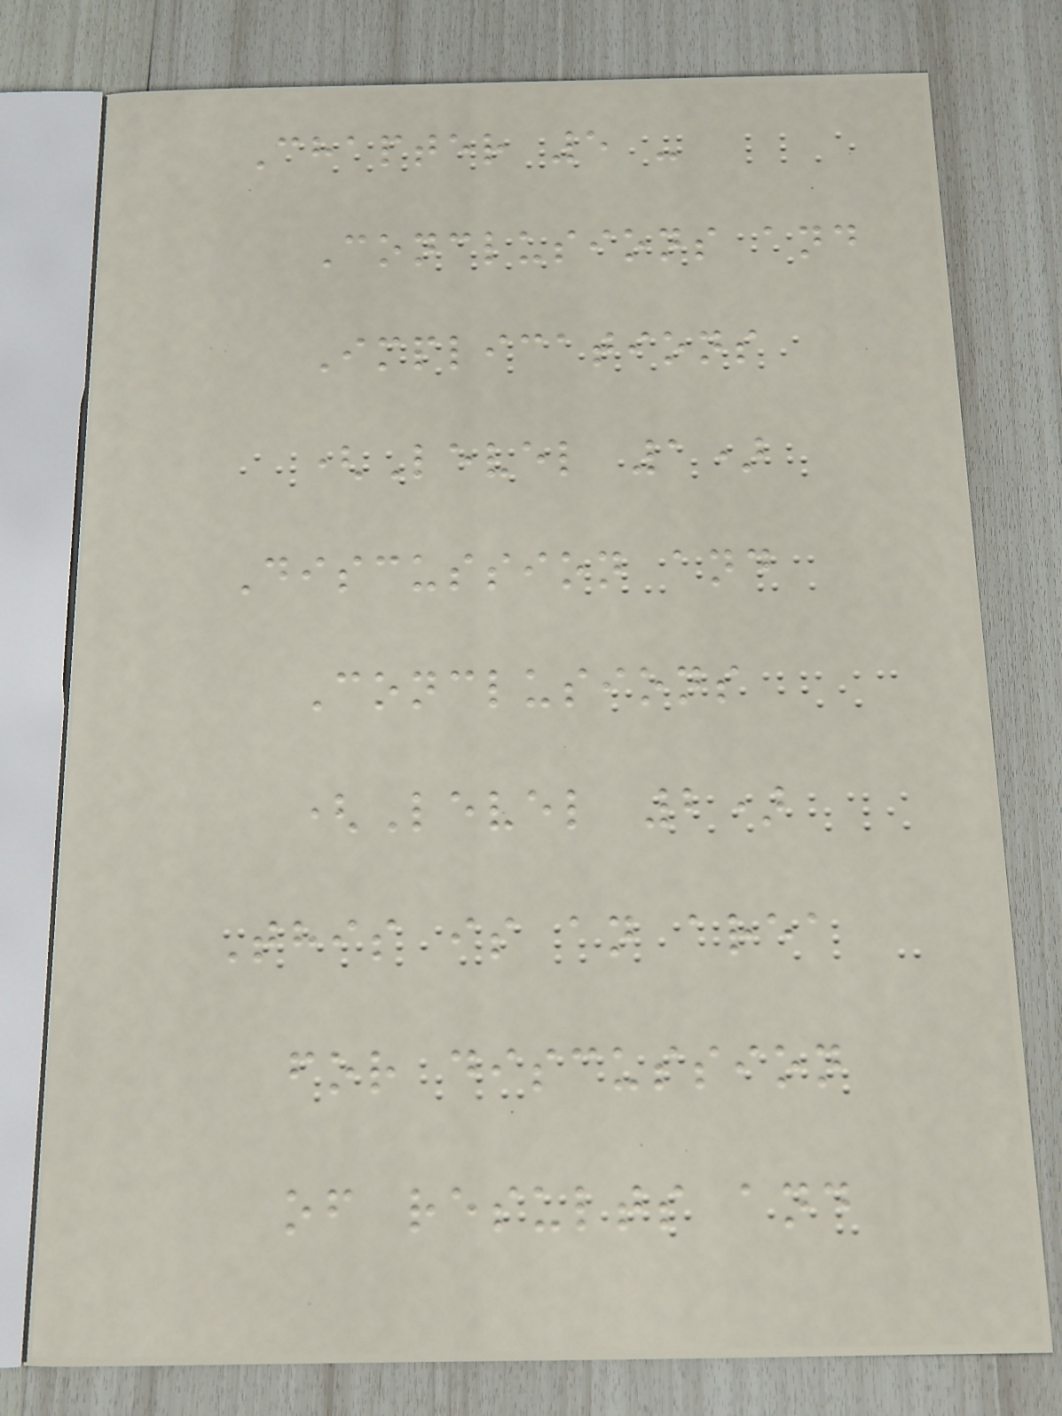Chapter 5 -
Conclusions and
Implications
(Level 1)
Discussion and
Conclusions
(Level 2)
This is an area
for discussion
of results and
